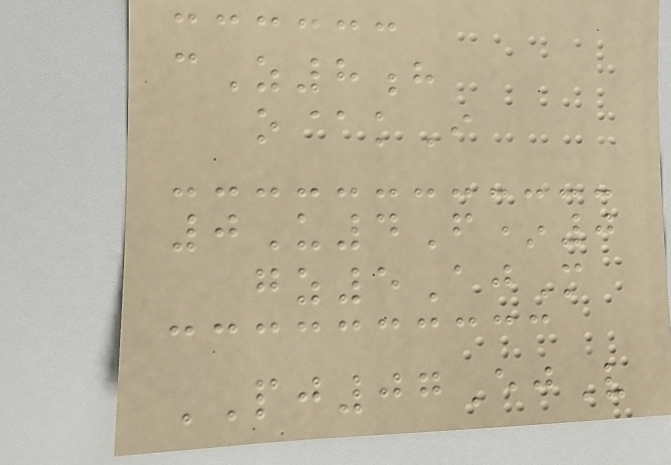cZ8h
o@kI
0U4F*0
gz5AjM
PJ07EjV
